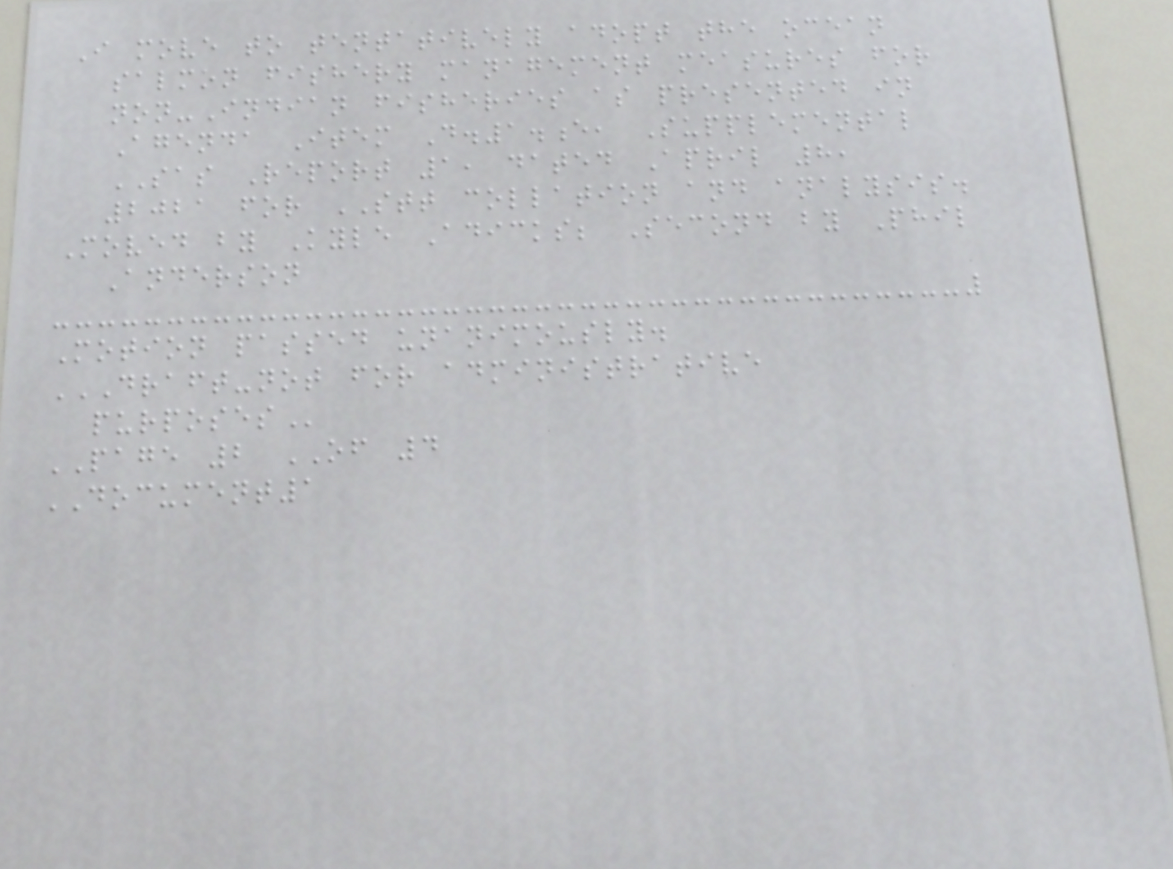I move to tentatively adopt the ocean
salmon fishery management measures for
non-Indian fisheries as presented in
Agenda Item D.1.e, Supplemental
SAS Report 1, dated April 8,
2021 for STT collation and analysis.
Moved by Kyle Adicks; Second by Phil
Anderson
Motion passed unanimously.
DRAFT-NOT FOR ADMINISTRATIVE
PURPOSES
PAGE 2 OF 4
DOCUMENT1
